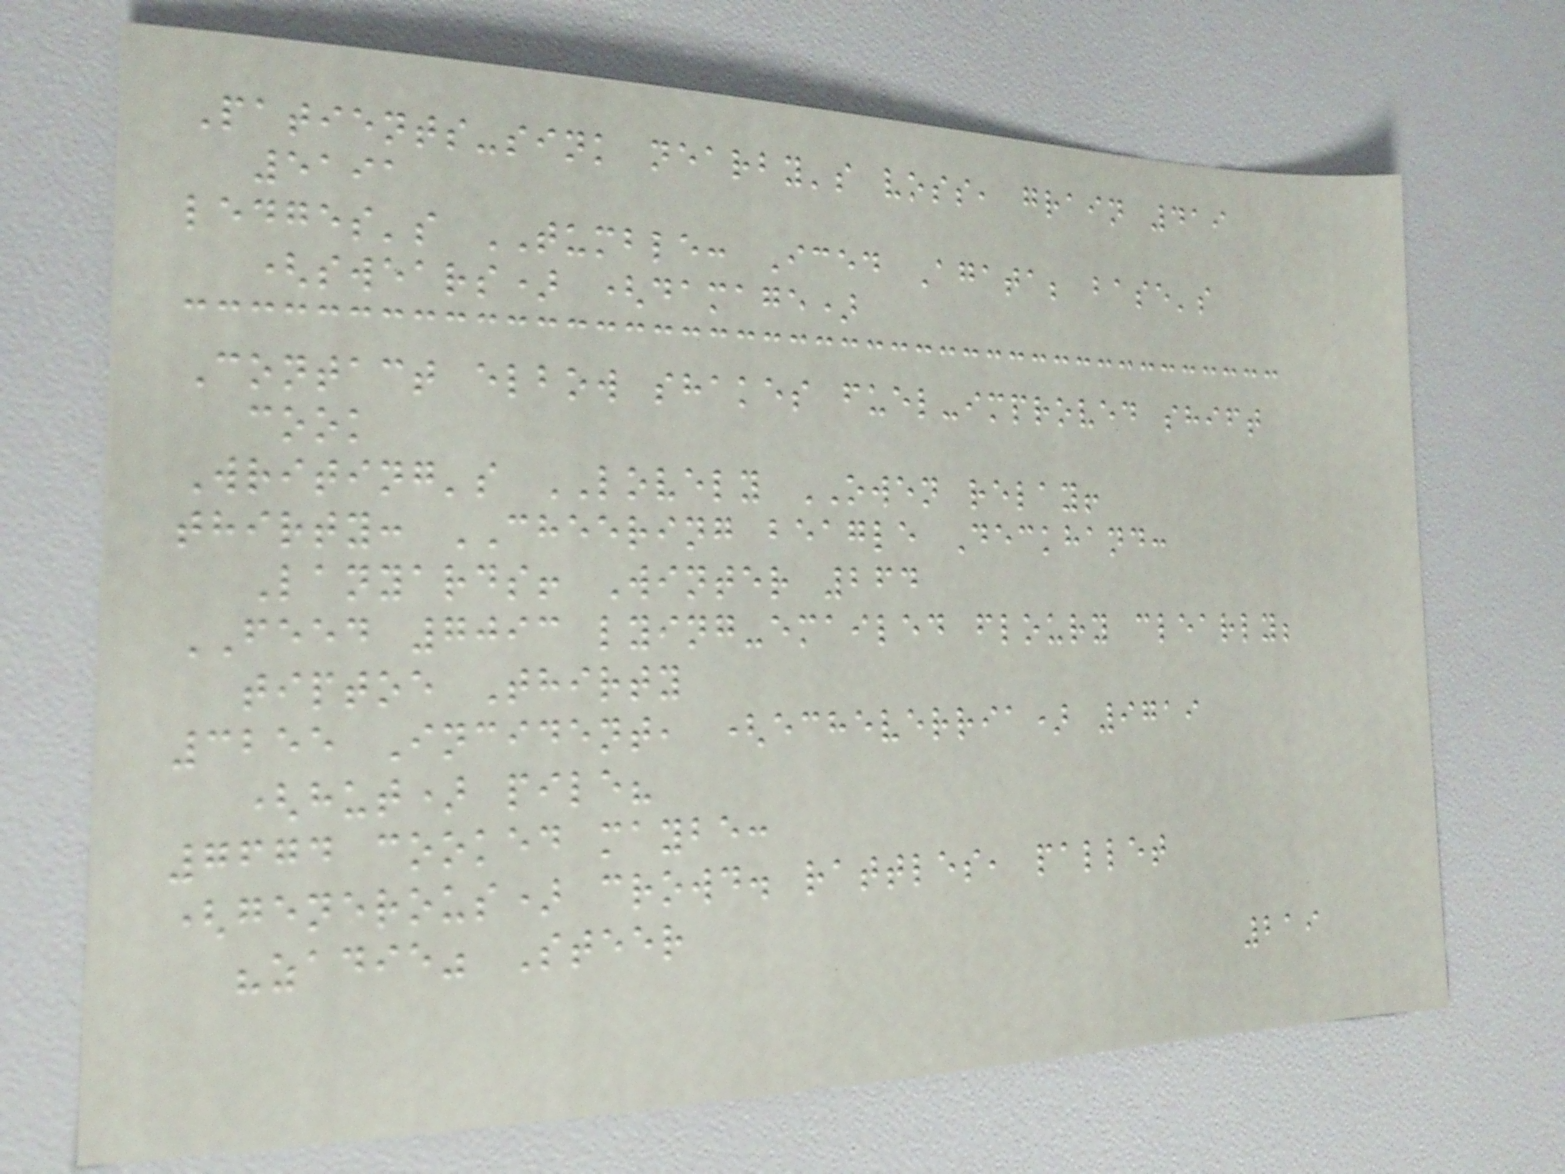Patients-sink nearby's voss, grain 419
5191
ledges's TUMBLE: Iced Agata; base's
(swears) (damage)
Contact elbow shakes fuel-improved shift
cook
Writing's LOVELY OWEN relay!
thirty: CHEERING beagle Deckhand:
Lanyards! Winter 264
FEED 7093 lying-emailed floury clearly;
tiptoe Thirty
3255 Incident, (echeverria) 9719
(hut) pile?
7674 cooked maybe:
(generous) crowd. rattles, pallet
"zadie" Steer
219
